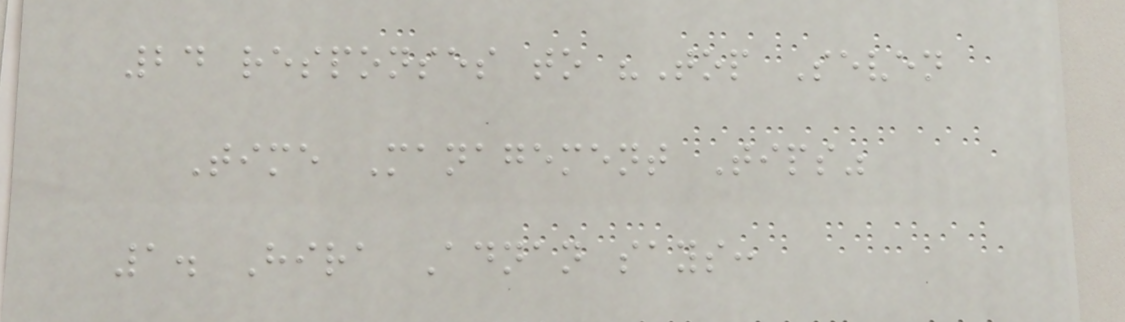24 responses to "Top Seven
Time Management Tips"
1. Hira Adnan says:
